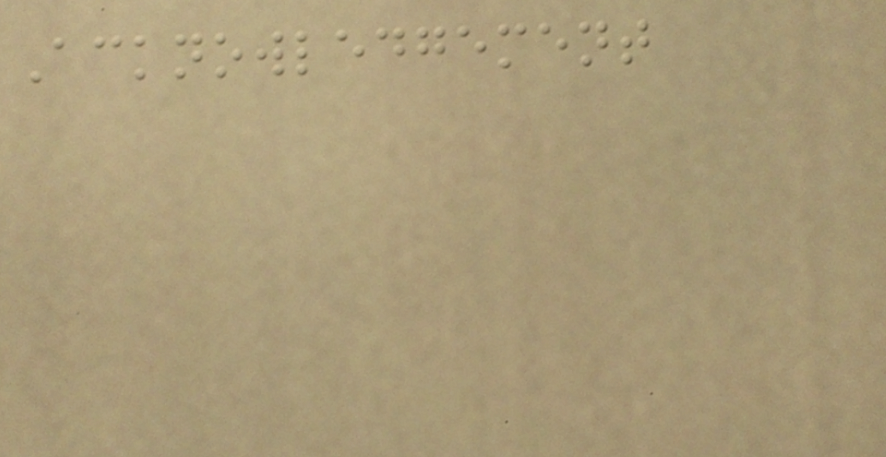Acknowledgement
